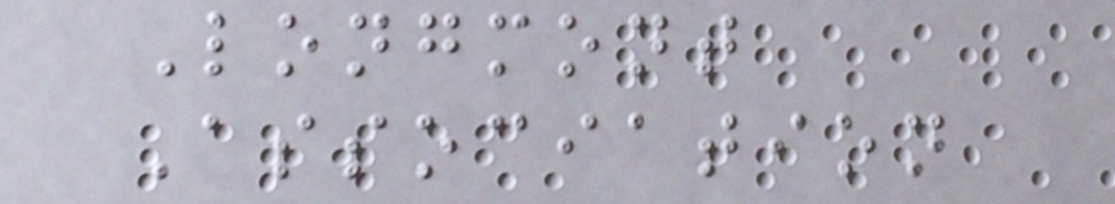Longmont
Association
